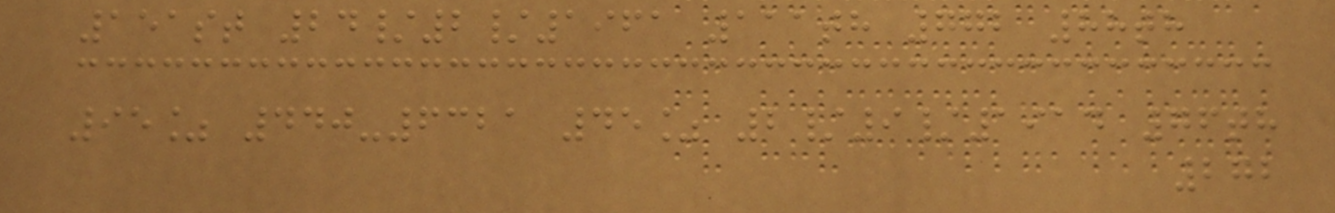151st 24/2/1961 111th 772 88th
95% 440-6321 45% 2/9/1914 76th
272
